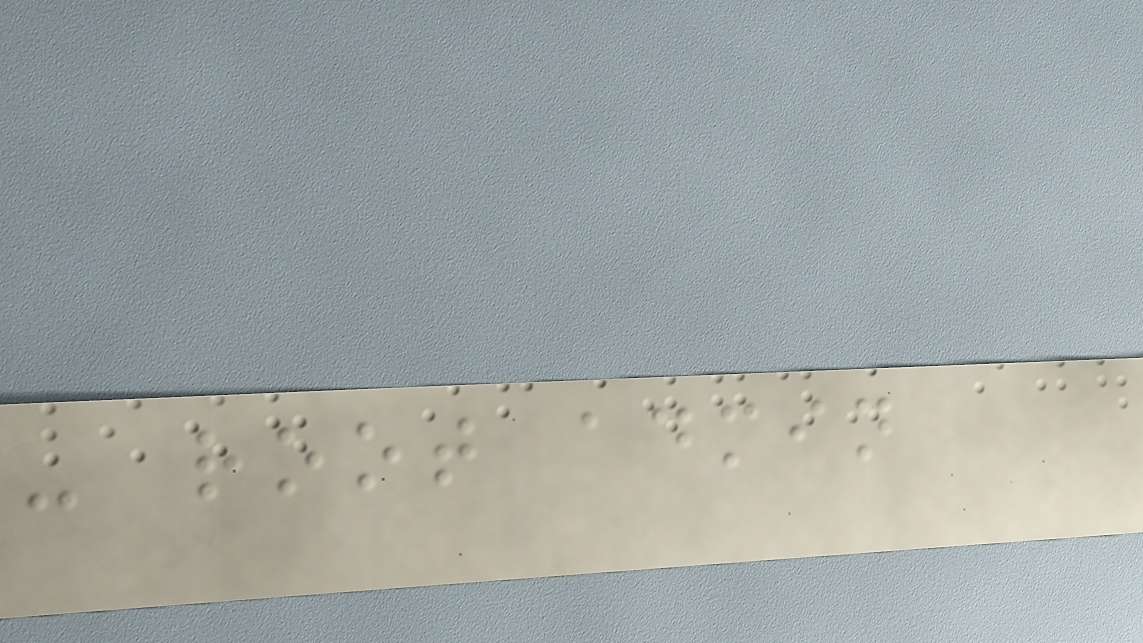- root admin
